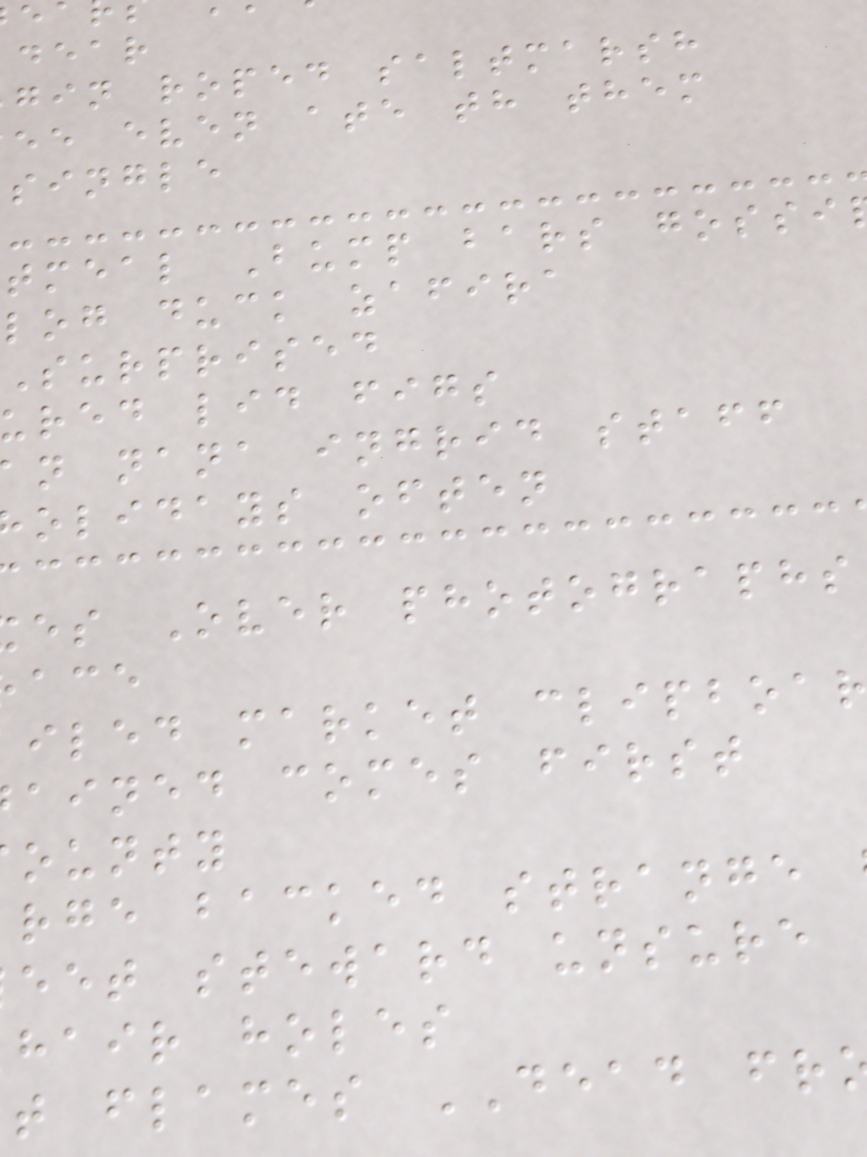dear
gin roped saltmarsh
ee even ate th them
single
tmeal Bump bars gossi
log duck zafira
Surprised
ured lid figs
n nana ingrid staff
olidays often
es Over photographs
iled market clipboa
ained comes first
ounty
rge backed strange
eet steward unsure
hair holes
t flames DEAD fr
